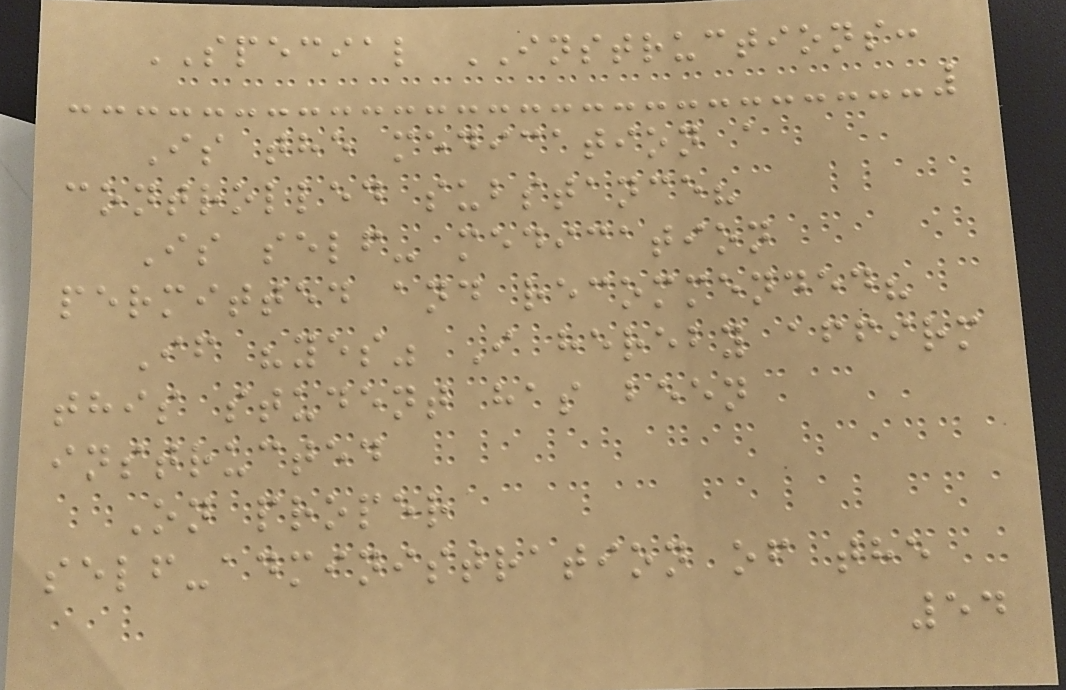SPECIAL INSTRUCTIONS:
Is the medication a
controlled substance?
Is self- medication
permitted and recommended?
If "yes" I hereby affirm
this student has been
instructed
On proper
self-administration of the
54
